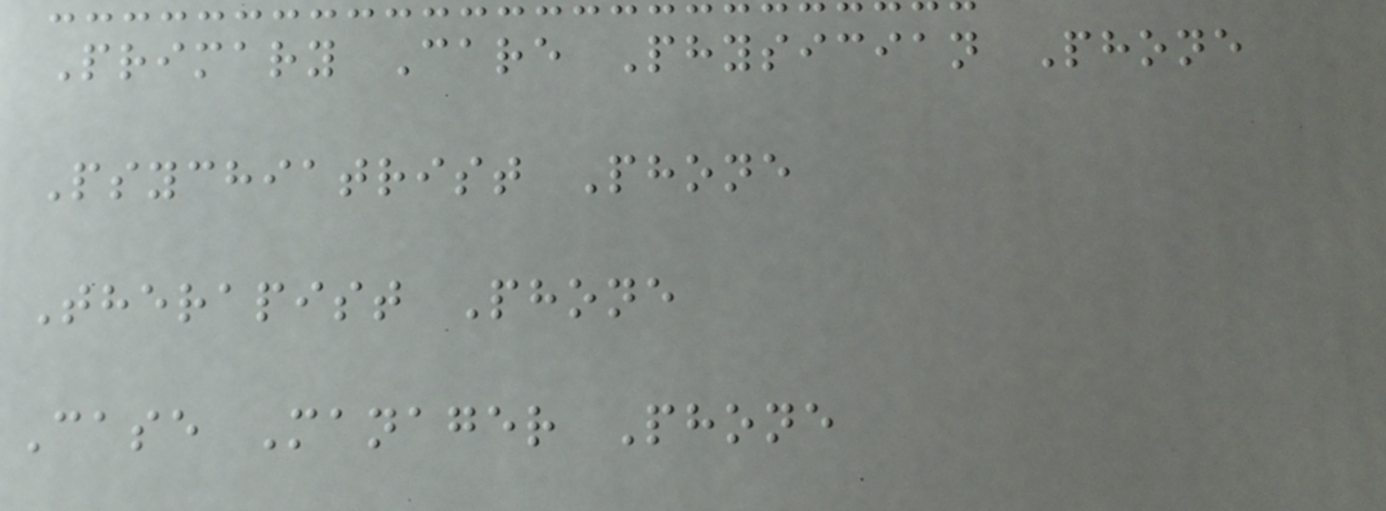Primary Care Physician Phone
Psychiatrist Phone
Therapist Phone
Case Manager Phone
